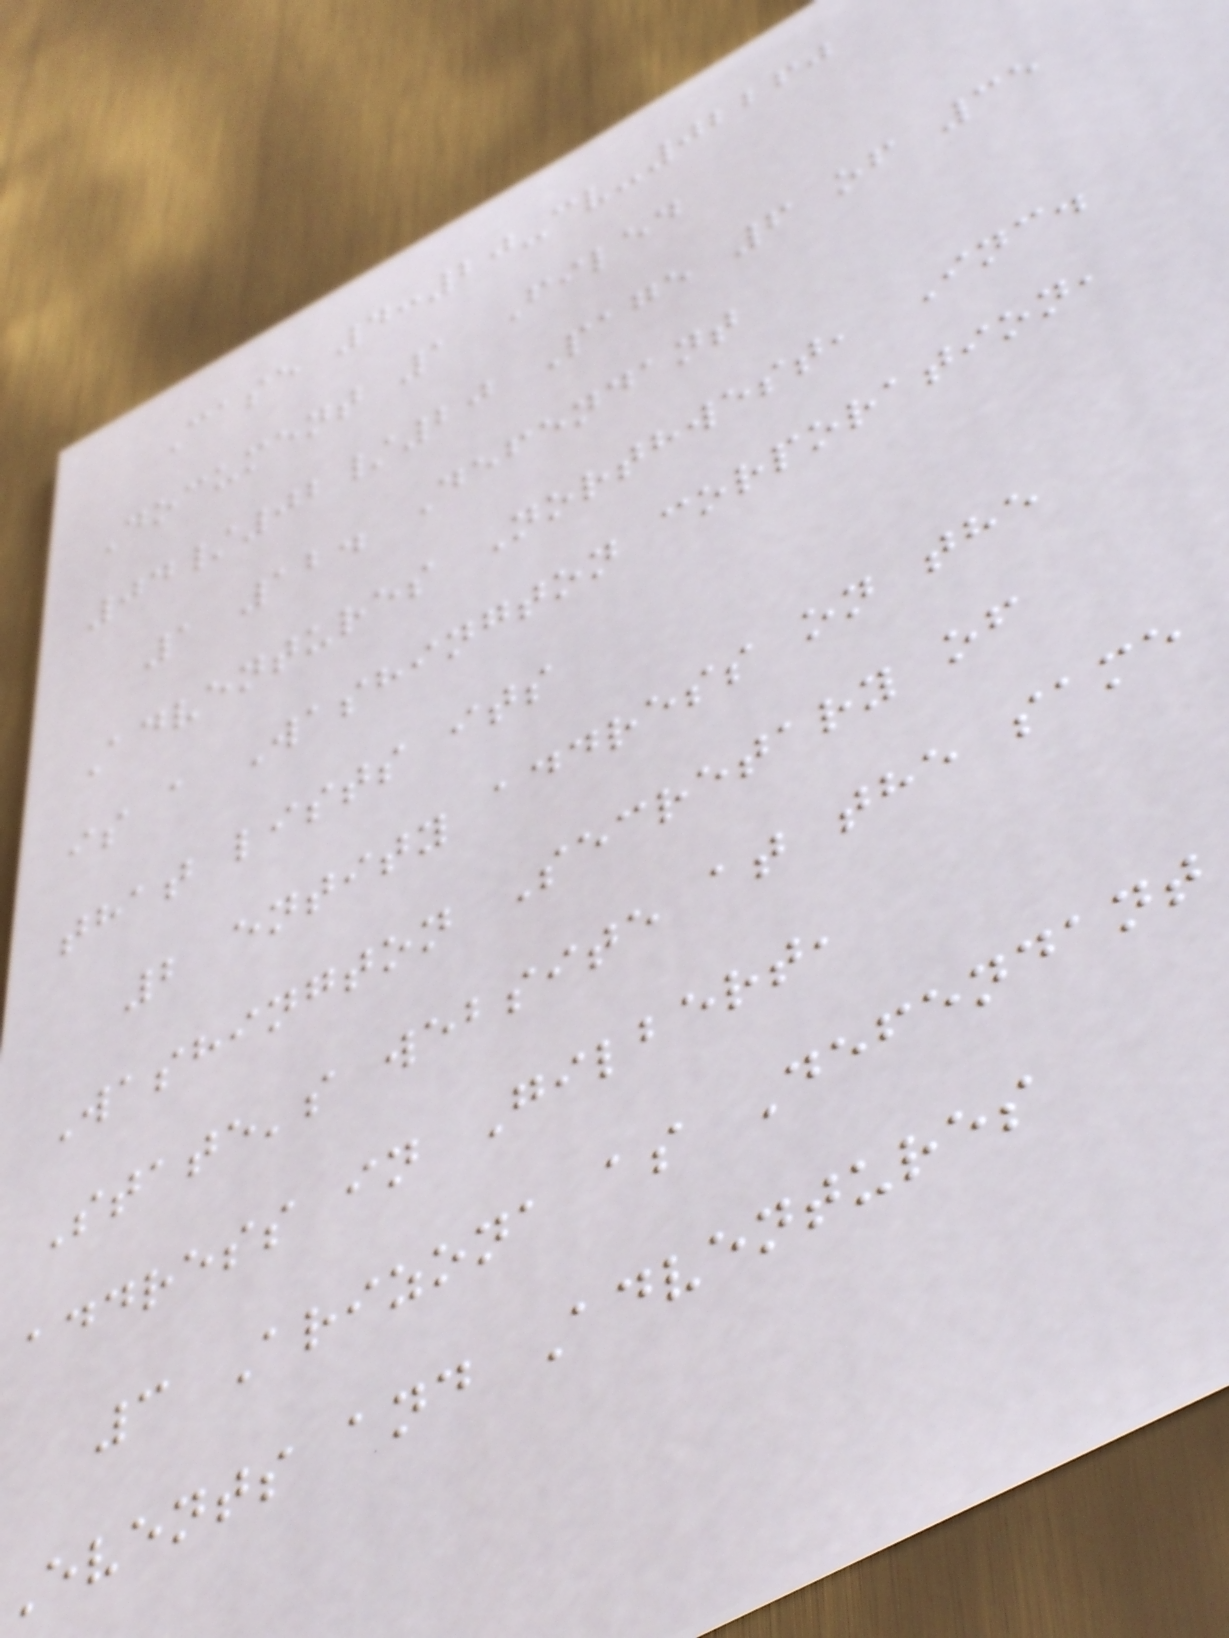Case 4:20-cv-02260
Document 1 Filed
04/02/20 Page 6 of 35
1 12. Defendant
Adventures Northwest, Inc.
is a Washington corporation,
that lists its
2 entity address on the
Washington Secretary of
State's website at the same
address in Gilbert,
3 Arizona as Defendant
Events and Adventures
